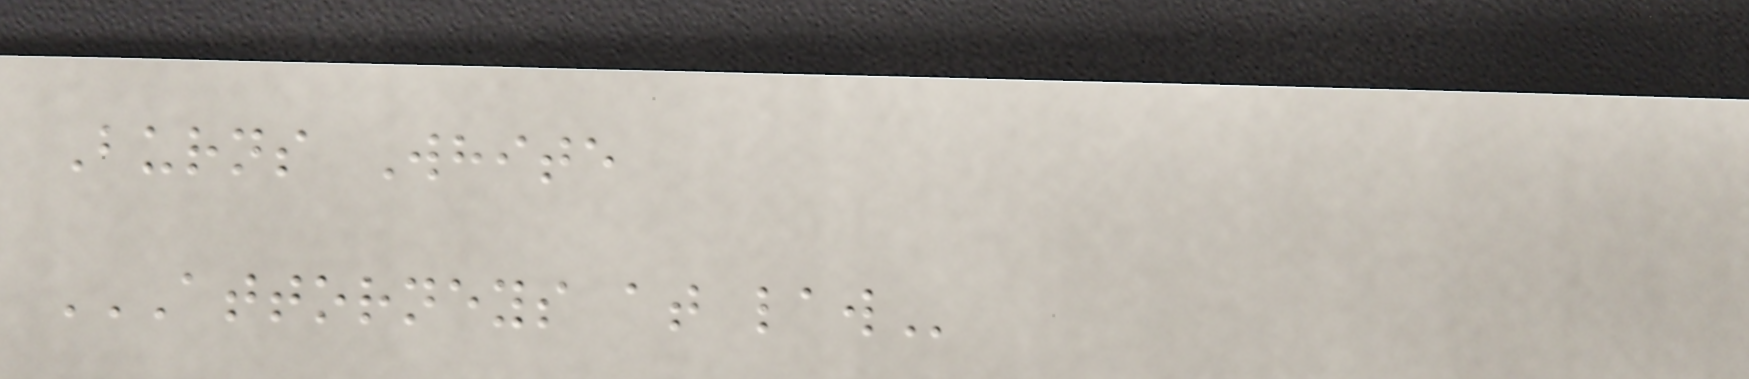Burns White
ATTORNEYS AT LAW
